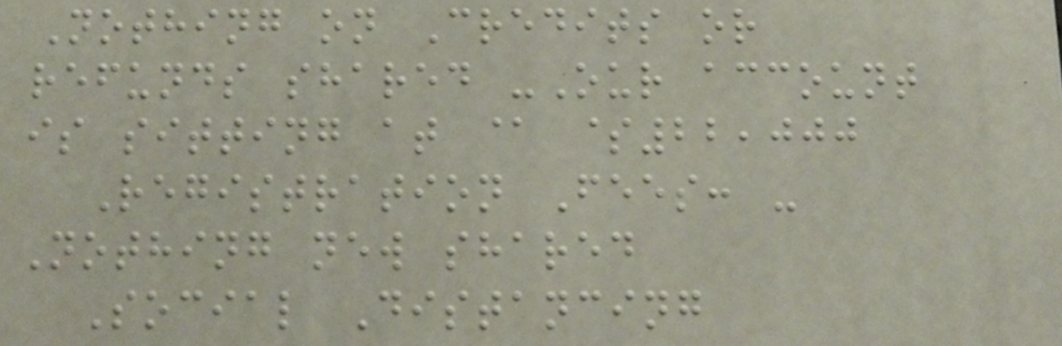Nothing on Credits or
refunds shared -Our account
is sitting at @ $22,000
Registration Fees: -
Nothing new shared
Social Distancing
